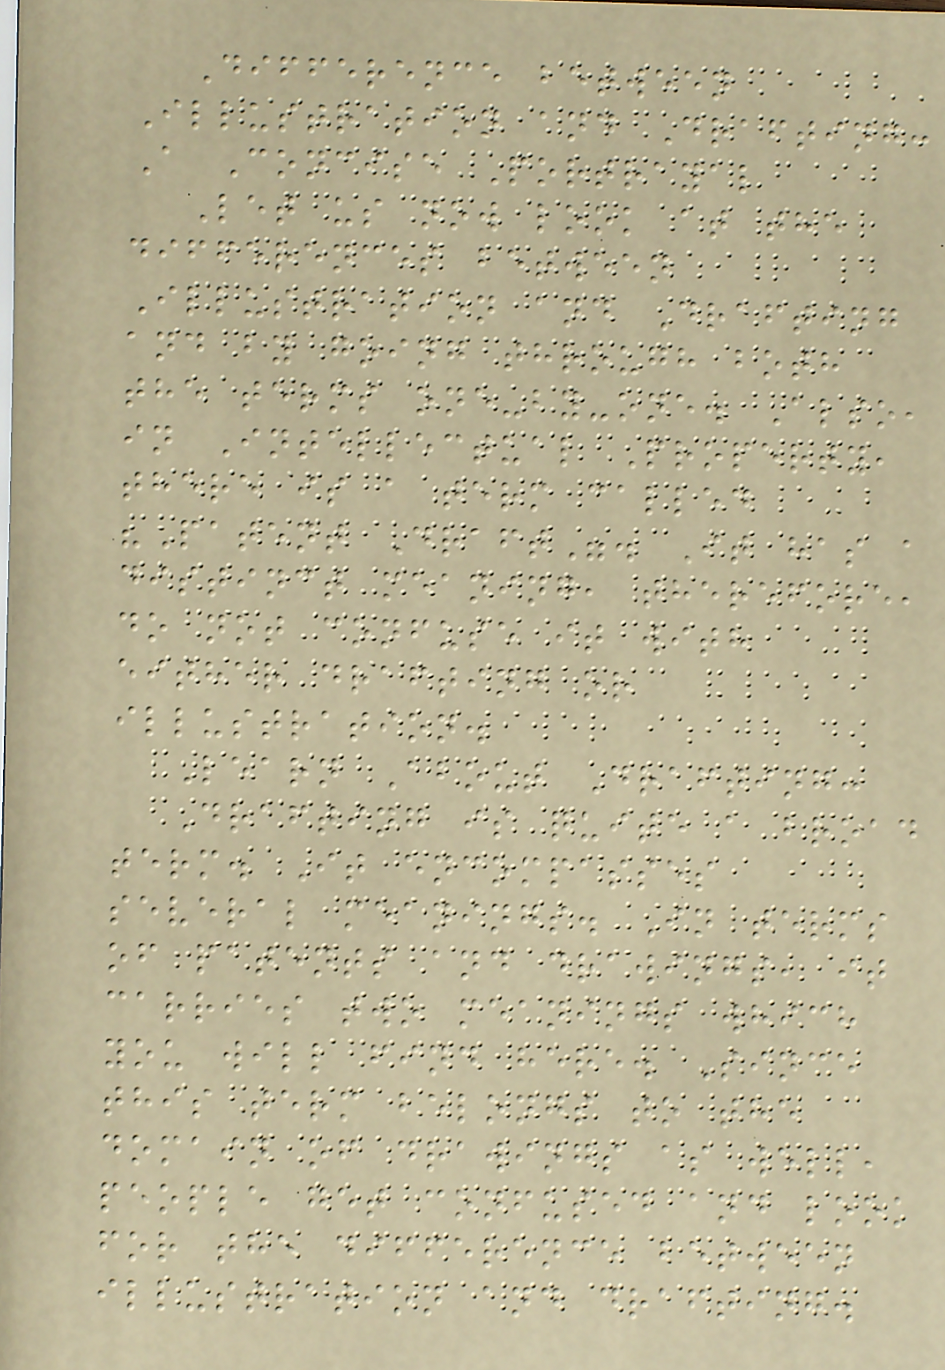Difference between
Illustration and Drafting:
A Concise Portrayal
Let us now look at the
differences between
Illustration and Drafting
and by going through both
the terms one-by-one. Also,
in Intellectual Property,
there is a term called
"Patent Draft". It has a
distinct meaning, therefore,
do not confuse it with
either drafting or
illustration.
Learn About Drafting:
Drafting is quite a broad
term. It encompasses
several meanings. In terms
of patents and drawings, it
carries two meanings which
you will find here. Since
this term belongs to the
domain of drawings as well,
people get confused and look
for the difference between
illustration and drafting.
